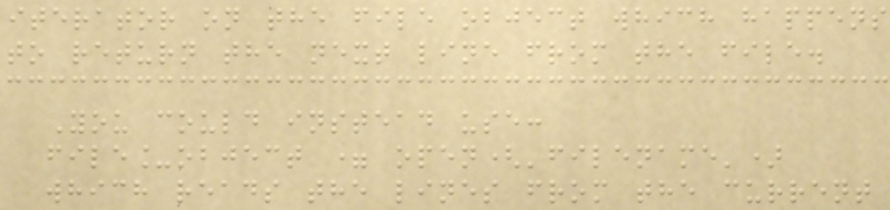iterator on the file object which happens
to return the next line from the file.
You could instead use:
file_object = open('filename')
which reads the lines from the current
